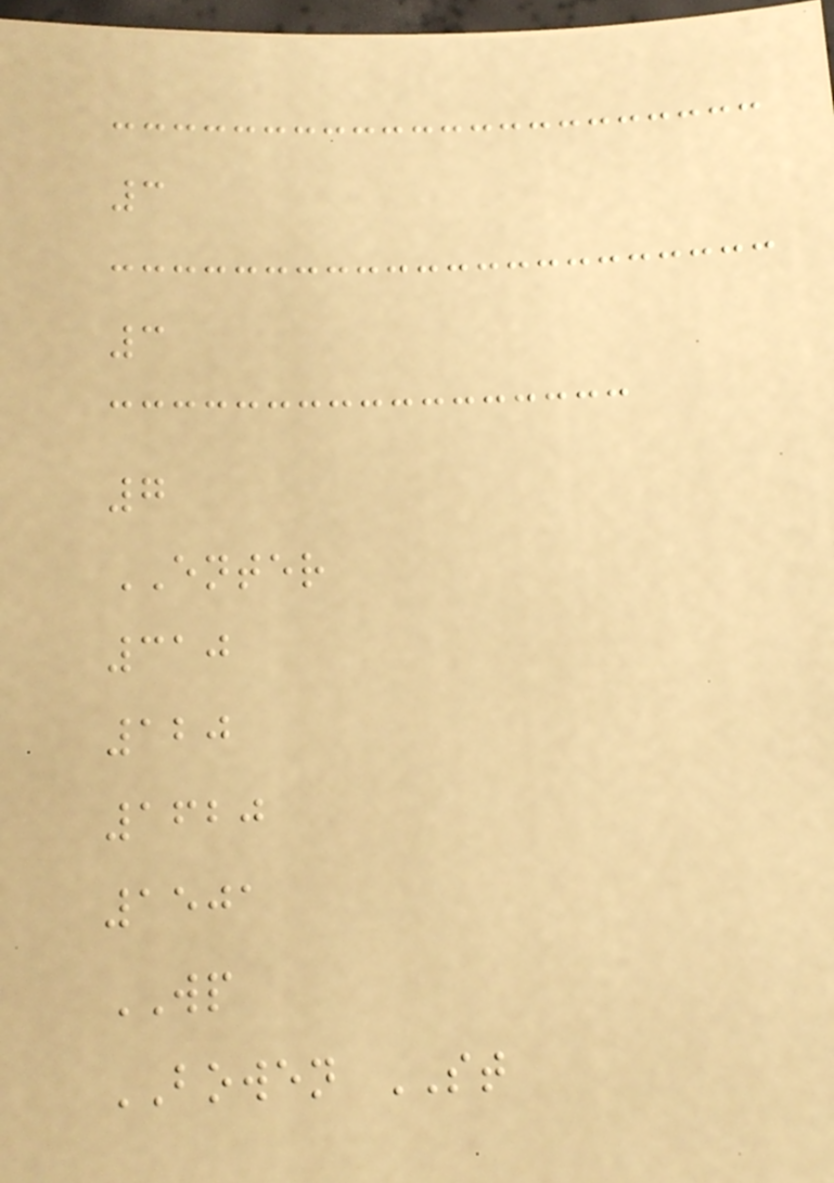3
3
7
ENTER
310
120
1620
1501
WP
BOWEN ST
